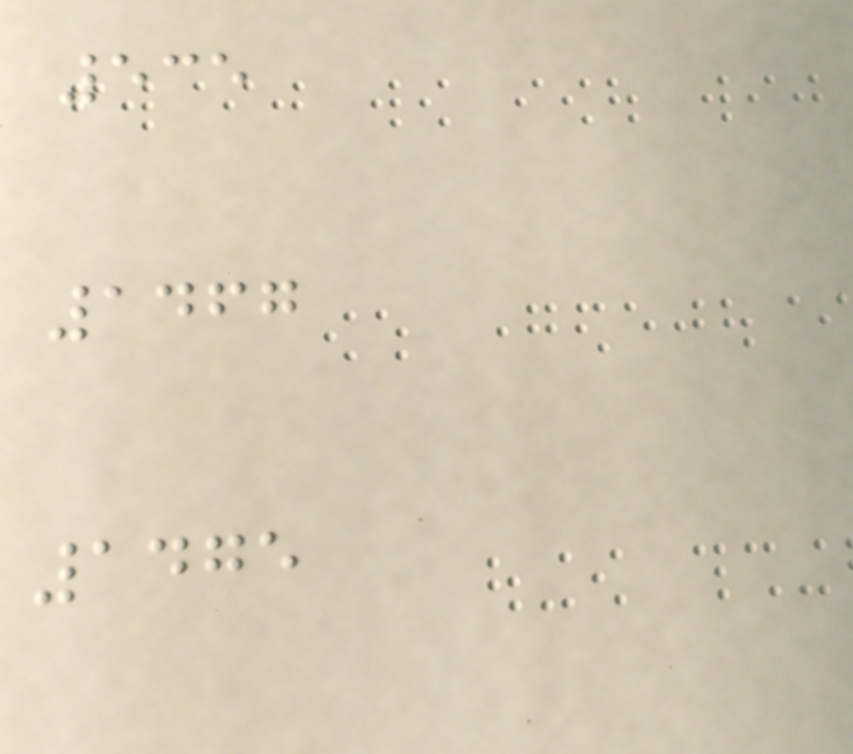535
1467
1475
